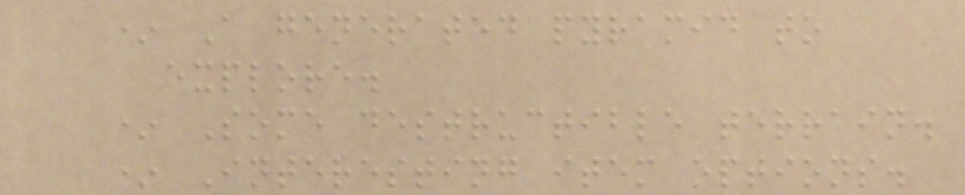* A generated pyramid to
explore.
* Some destructible terrain.
* Interesting item options.
